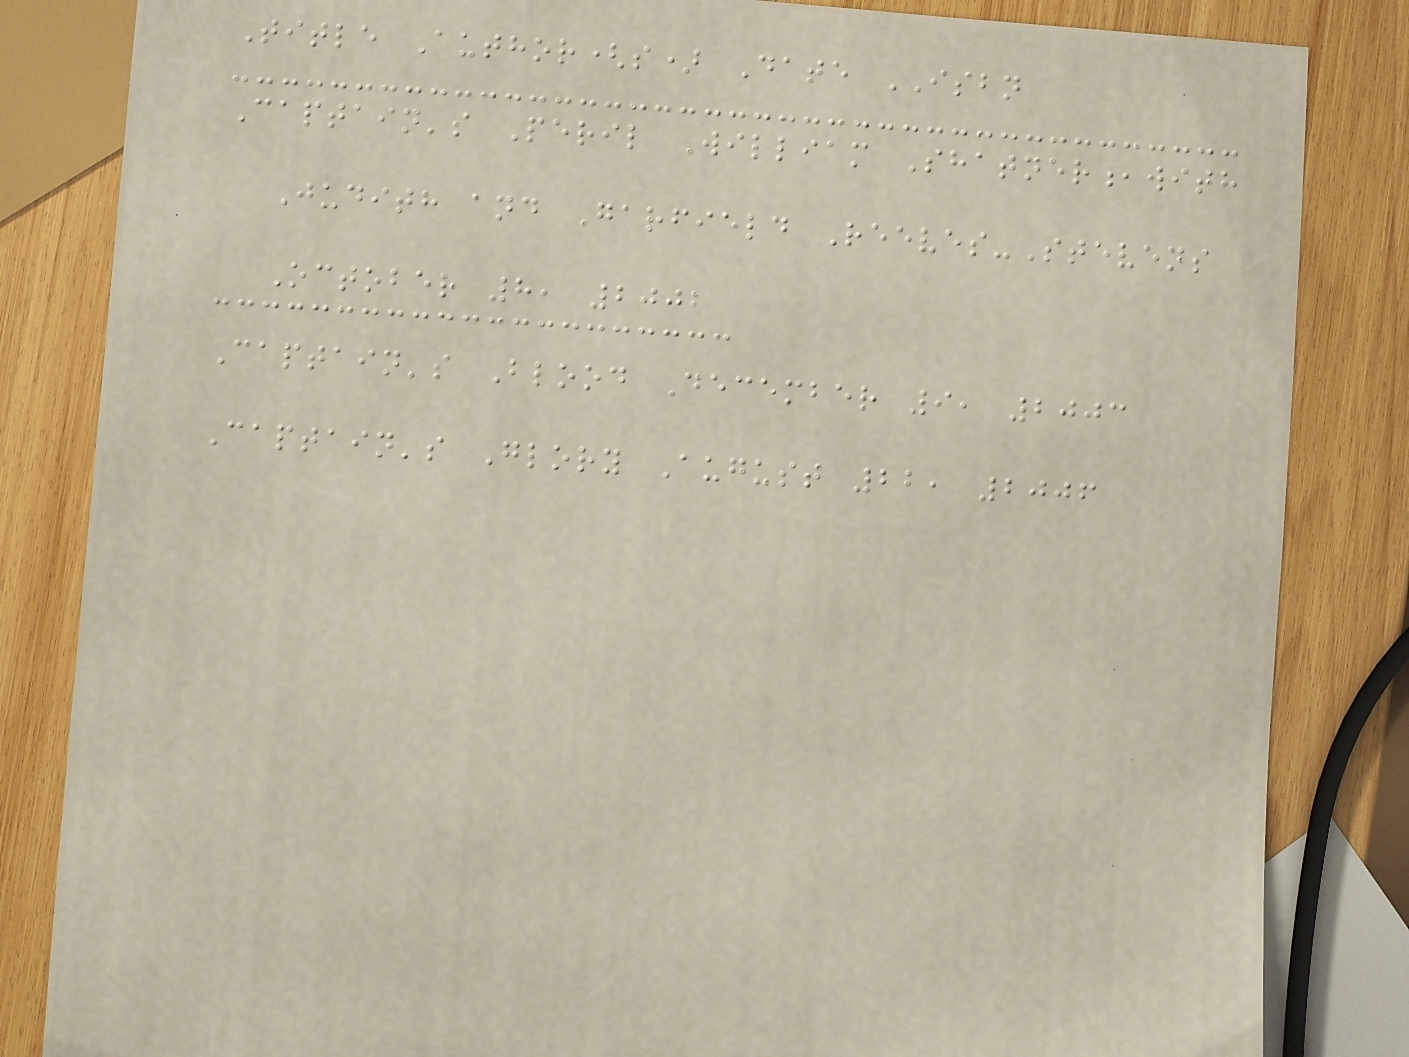Title Author(s) Date ISBN
Captain's Peril William Shatner,with
Judith and Garfield Reeves-Stevens
October 8, 2002
Captain's Blood December 9, 2003
Captain's Glory August 22, 2006
